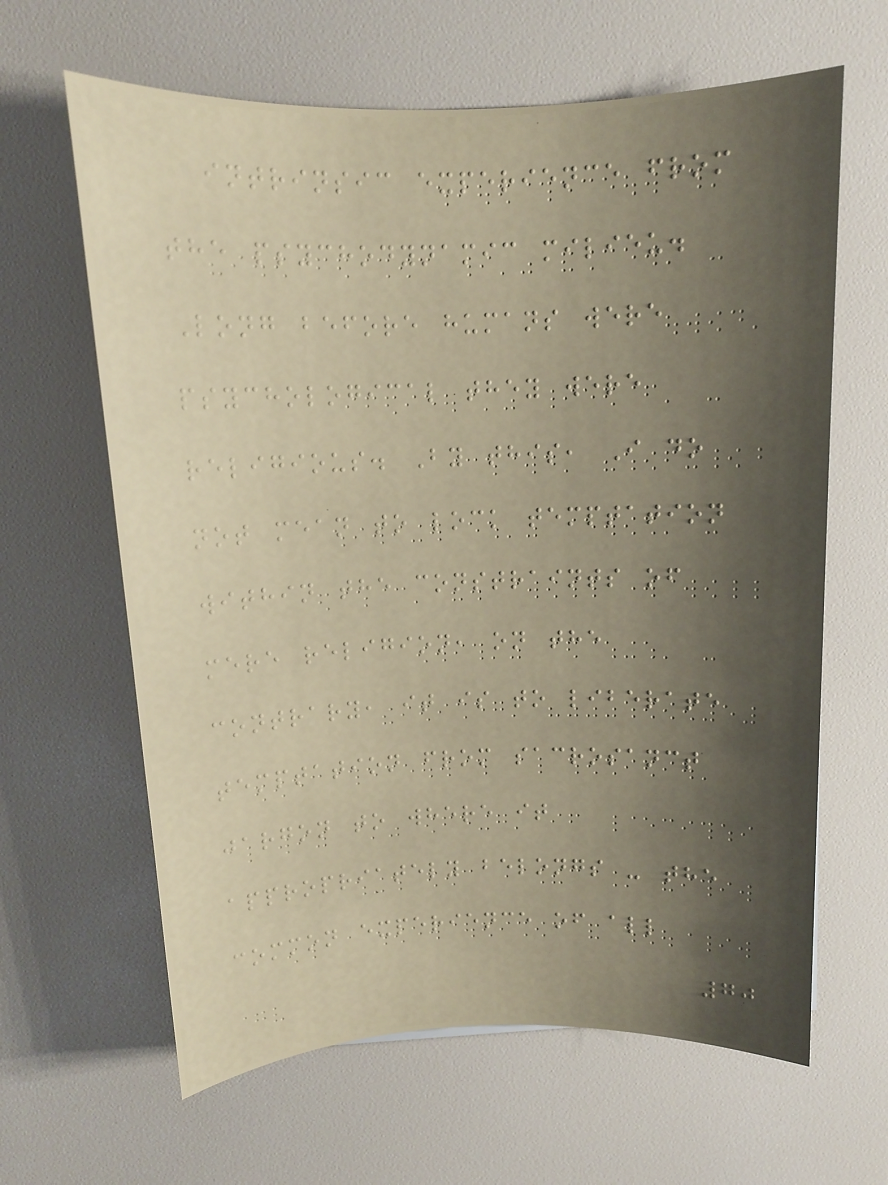intrinsic experience from
the psychodynamic milieu.
Long before humans were
psychological they were
religious. By this, I do
not mean to lock temptation
within the constraints of
mere religion, on the
contrary, it is to liberate
temptation from sacrosanct
jargon to where it
appropriately belongs - the
common experience of all
70
